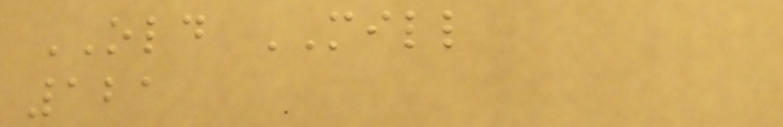OLD MILL
121
